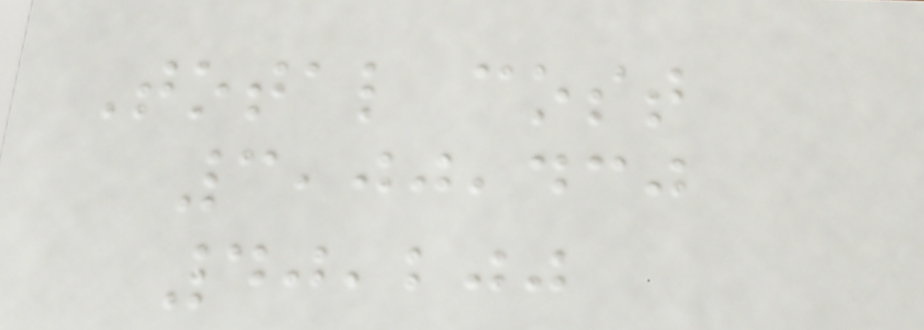Total cost
3,00,430
40,200
